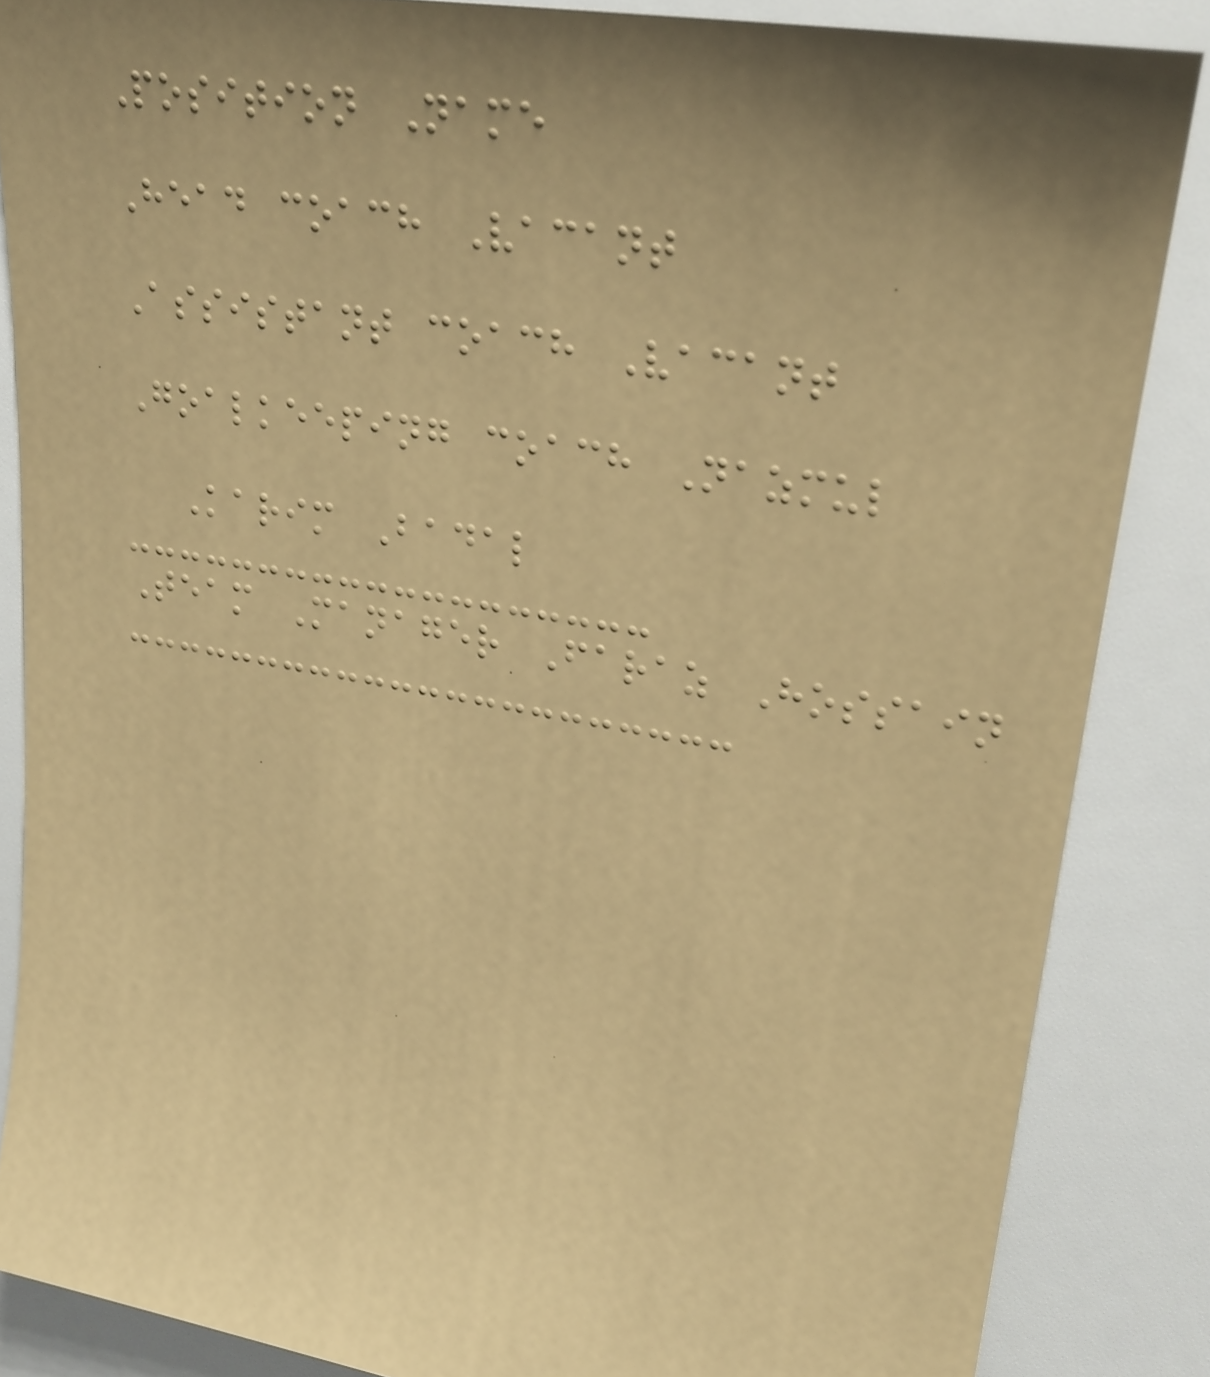Position Name
Head coach Vacant
Assistant coach Vacant
Goalkeeping coach Nazmul
Karim Badal
Team Manager Faraz Hossain
